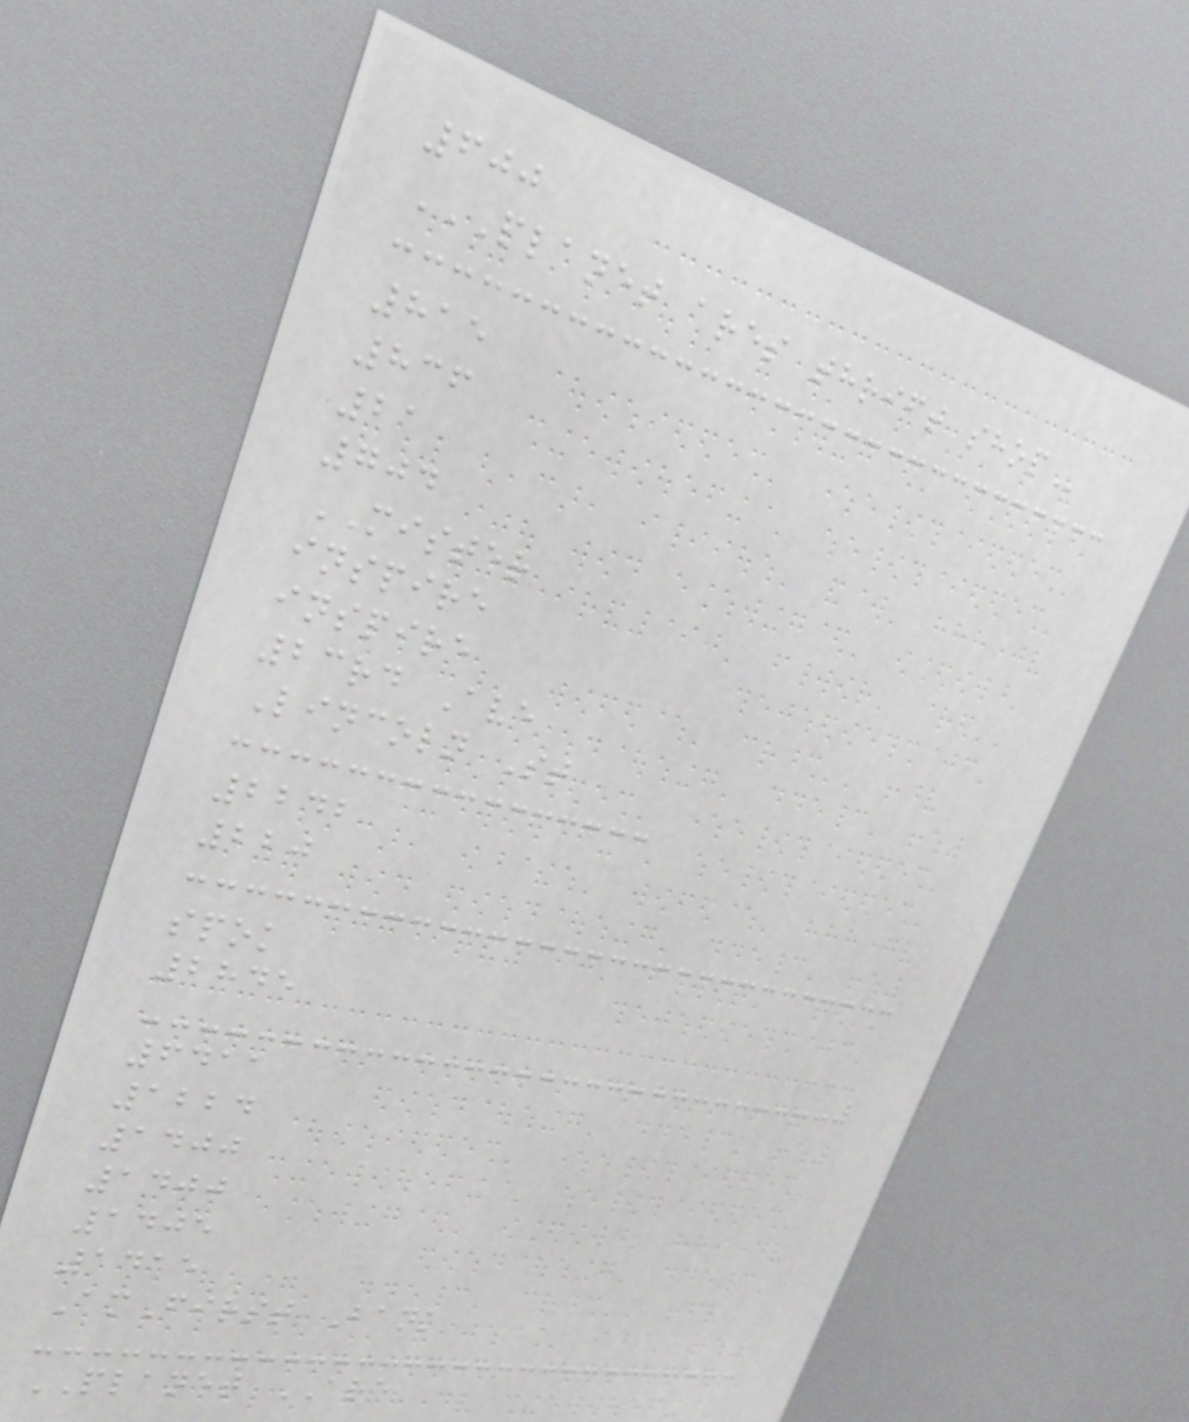600
PLANET ARES THRIFT SHOP
815
836
21
704
MISTER
inspire
inspire
23rd Ave
Lincoln St
2242
220
spok
2845
6411
1224
1400
1400
1405
1415
AmFirst Bank
PLANET ARE
